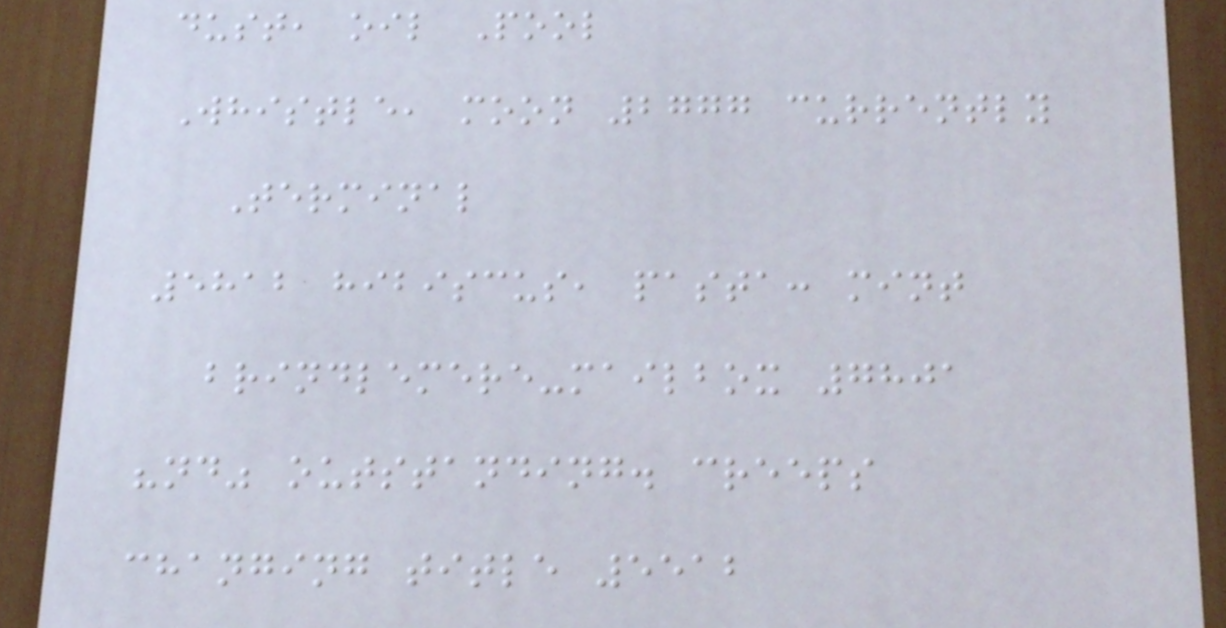dust, oil Pool
Whistle, moon 2777 currently
Terminal
5812 hibiscus, pasta: mint
brindlemere-mailbox 7801
"nd" outstanding. creeps
changing title 5512
